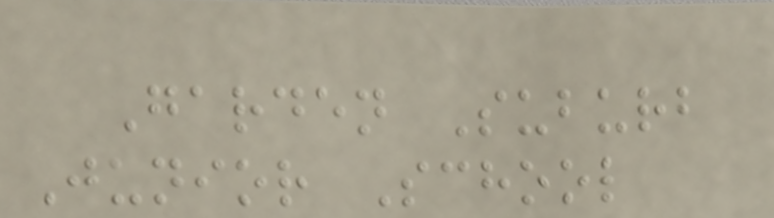Garden Suburb
Junior School
